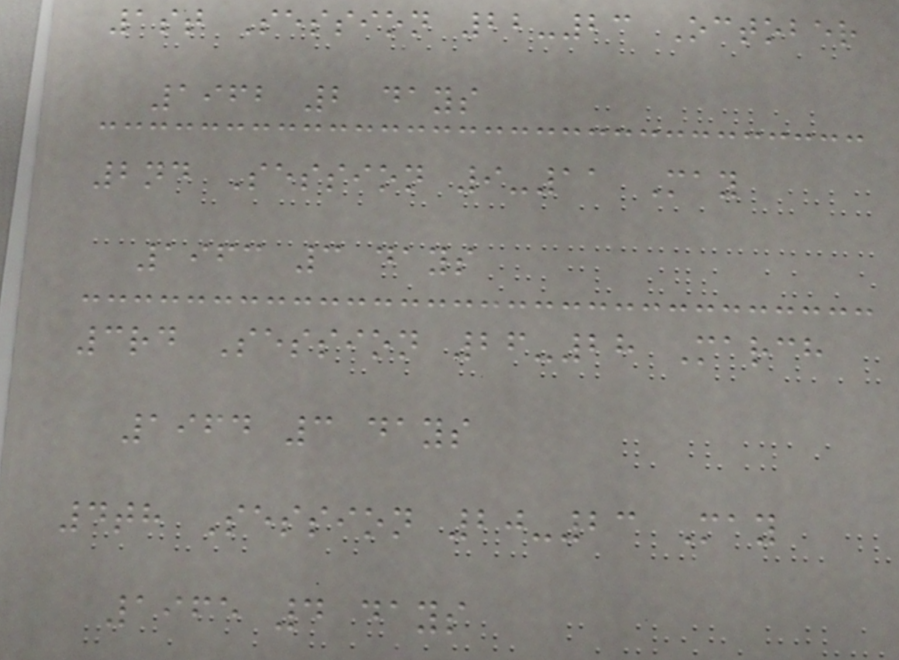1st Session 22-23 October
1962 2 days
2nd Session 9-11 May
1963 3 days
3rd Session 26-28 March
1964 3 days
4th Session 20-23 May
1965 4 days
